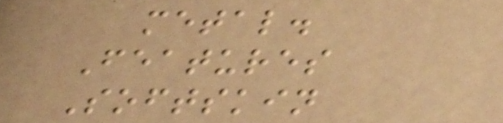metal.
Features
Softskin
